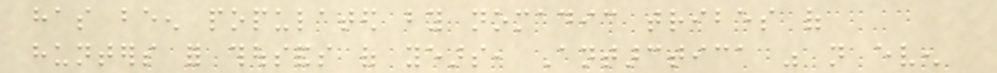has been populated by nomadic tribes of
hunters for thousands of years, Antarctica was not even
